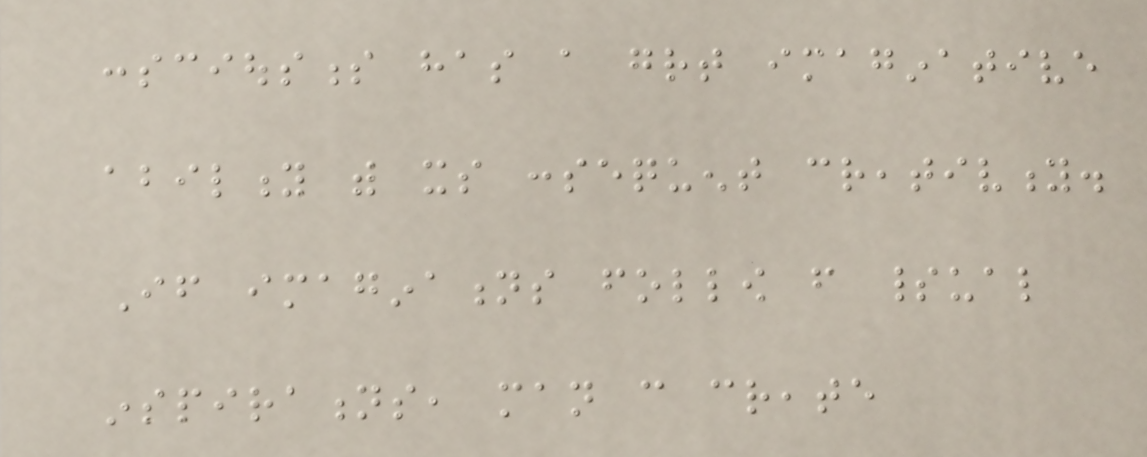consciousness has a great imaginative
ability with its consequent creativity.
If imaginations follow from spiritual
inspirations, man can create
